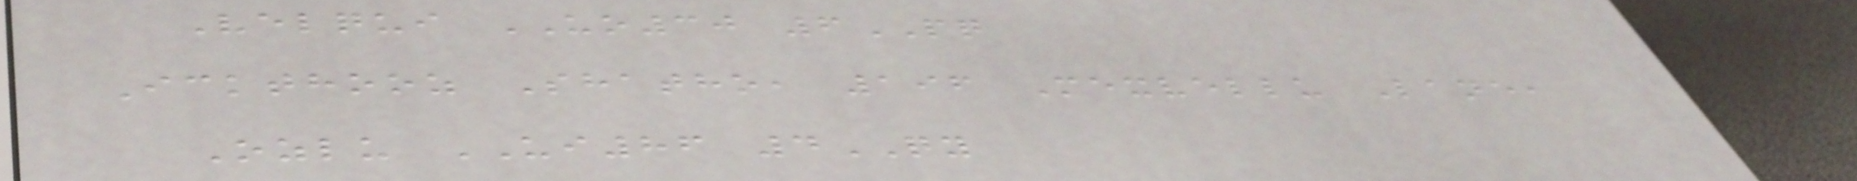Velqui UO30 6PQ
Ickthooz Shatho, 196 Mexvellu Lane,
Ozlu UI86 4QY
